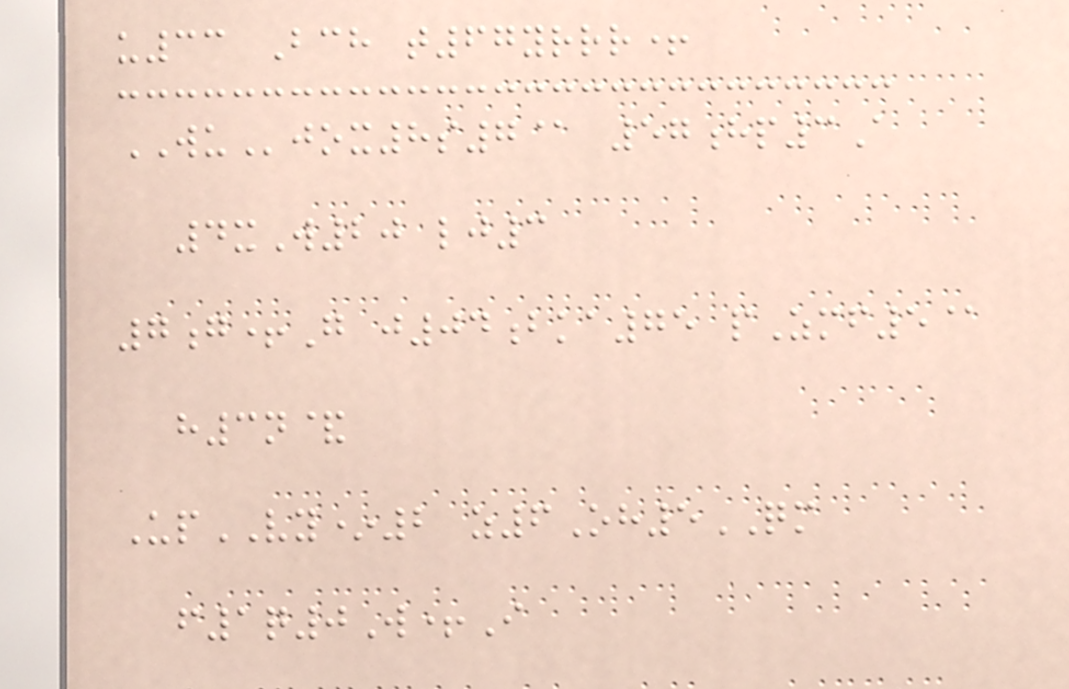u33 Bch t67yrrr+
WUjox8s7@ 57hp3A
4xW20 lj3
7g+G j04bka75 pZmf5@
h3n&
UpVY*2 z6Oh5QM
f1q0W+I
